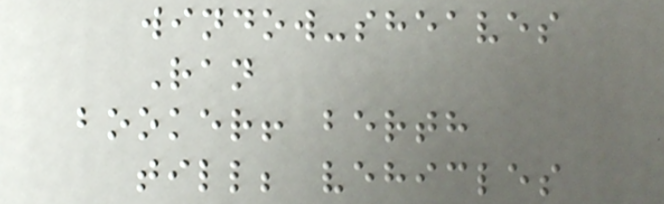window-sheaves
Ran
booker! berth
till; vehicles
